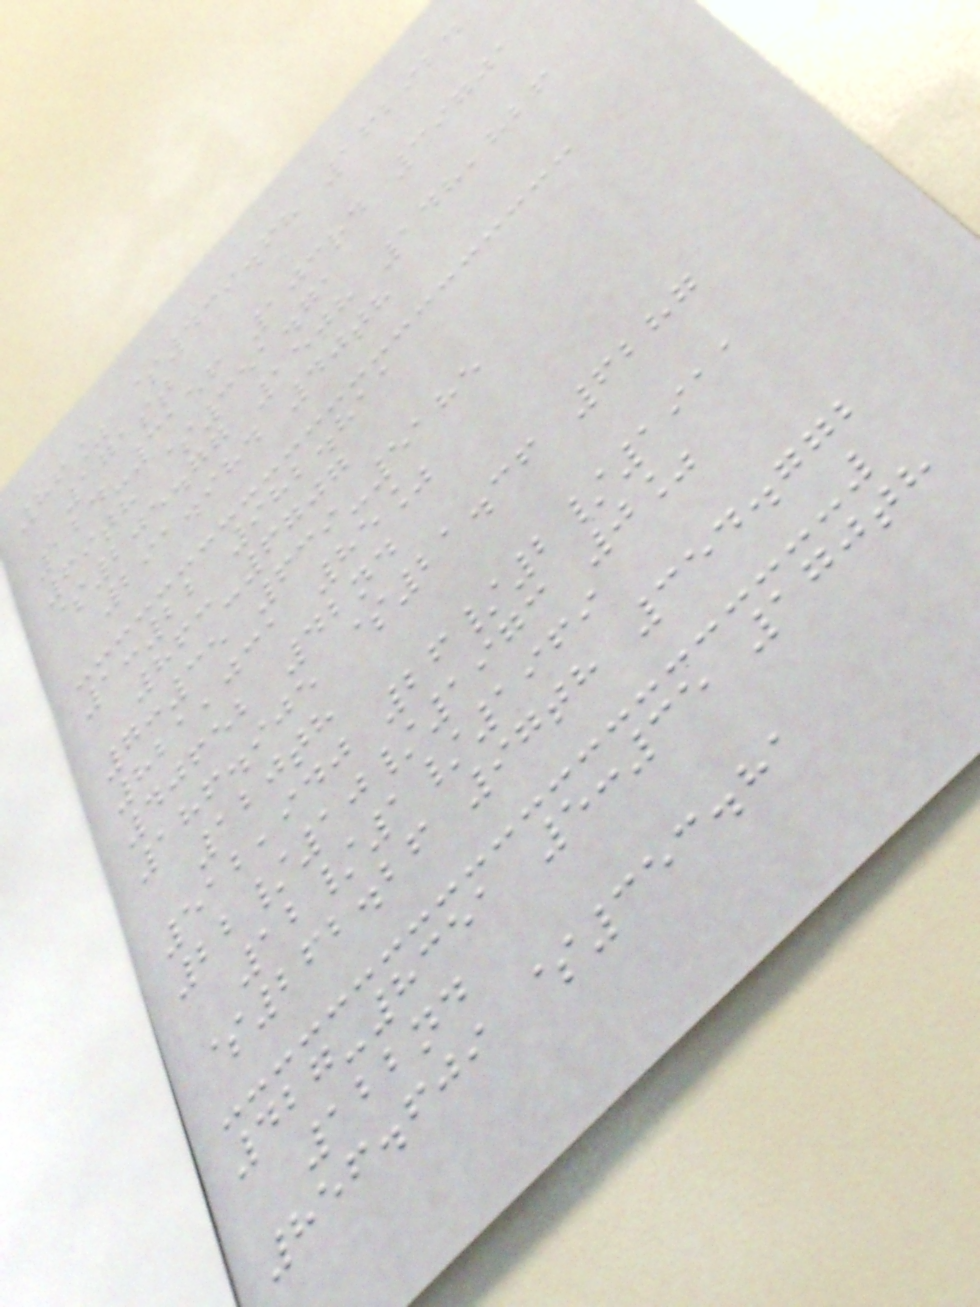86% $439.68 162924
171st
124-3156 103rd 39701
69th $351.71
$205.77 15th 148,826
291.984 40th
1:22 982.811
863-6707
7:35 639-5185
821,031 85%
40652 42nd
186.905 $21.36 6287
120th
512,940 26/2/1911
22/10/1973 0%
12/1/1969
$262.26 97th 354.772
427-8351 5:35 170th
122nd
856.609 $353.81
